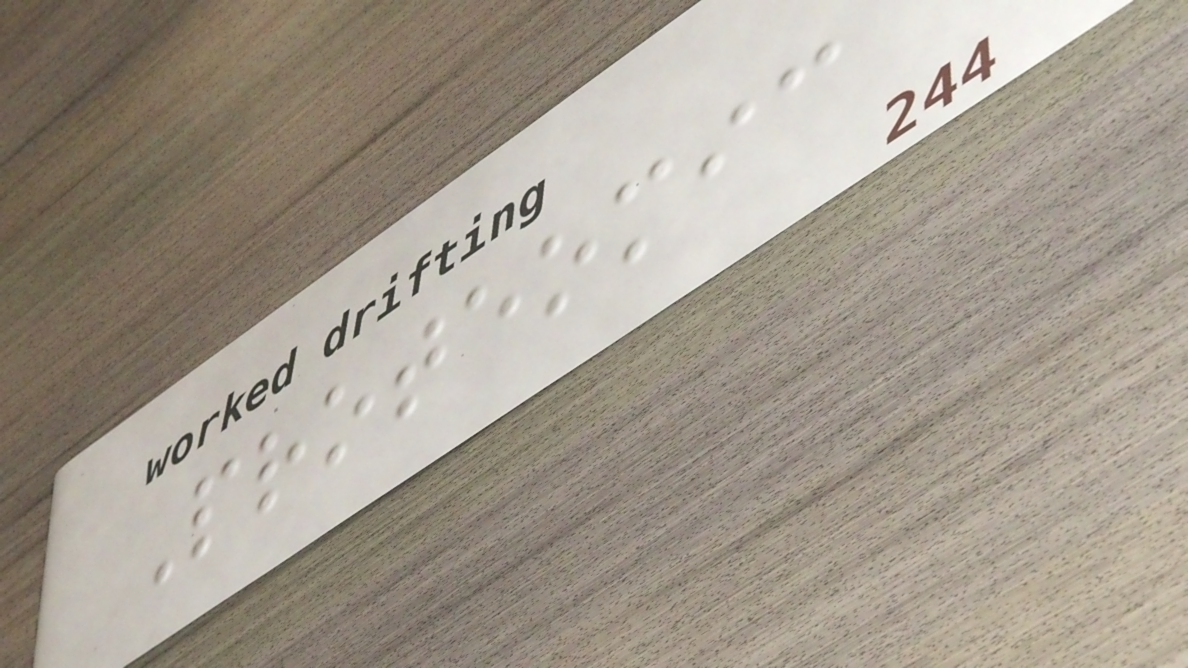Proteomic
